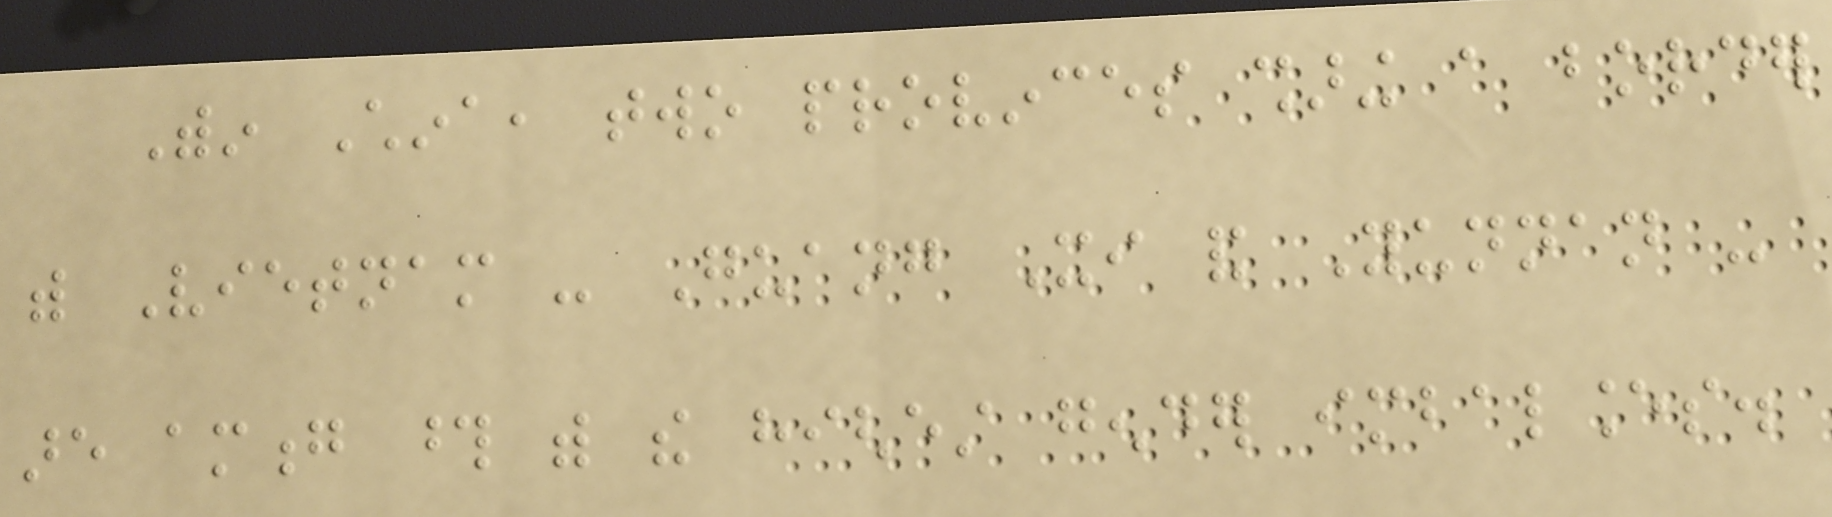Within China, two provinces sharing a border
with Vietnam - Guang Xi and Yunnan -
are among those with the highest gender imbalances.
